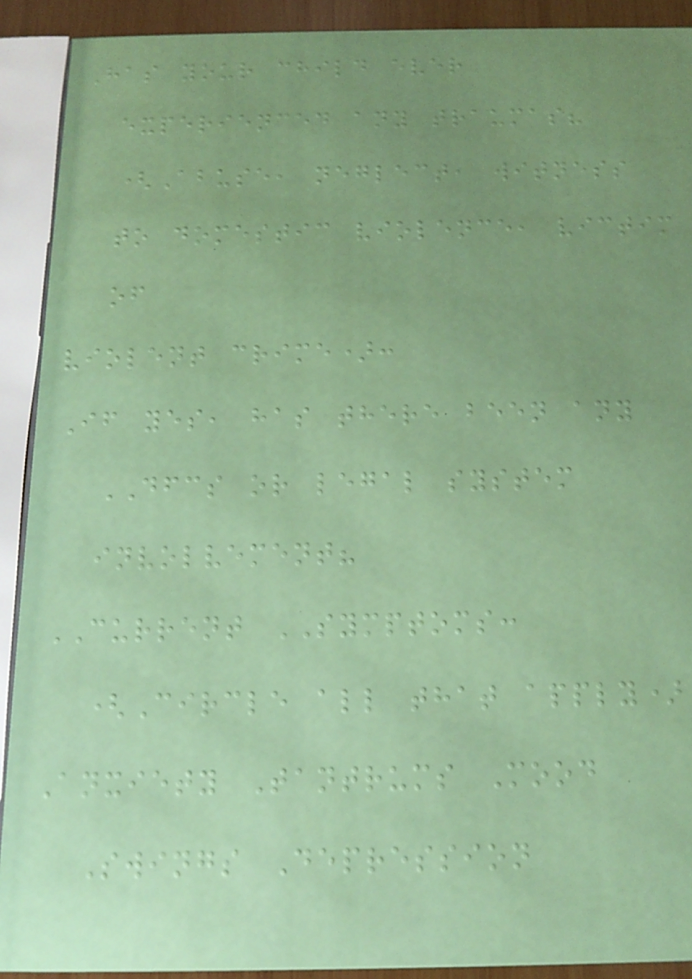Has your child ever
experienced any traumas?
(Abuse, neglect, witness
to domestic violence, victim
of
violent crime):
If yes, has there been any
DFCS or legal system
involvement?
CURRENT SYMPTOMS:
(Circle all that apply)
Anxiety Tantrums Mood
Swings Depression
